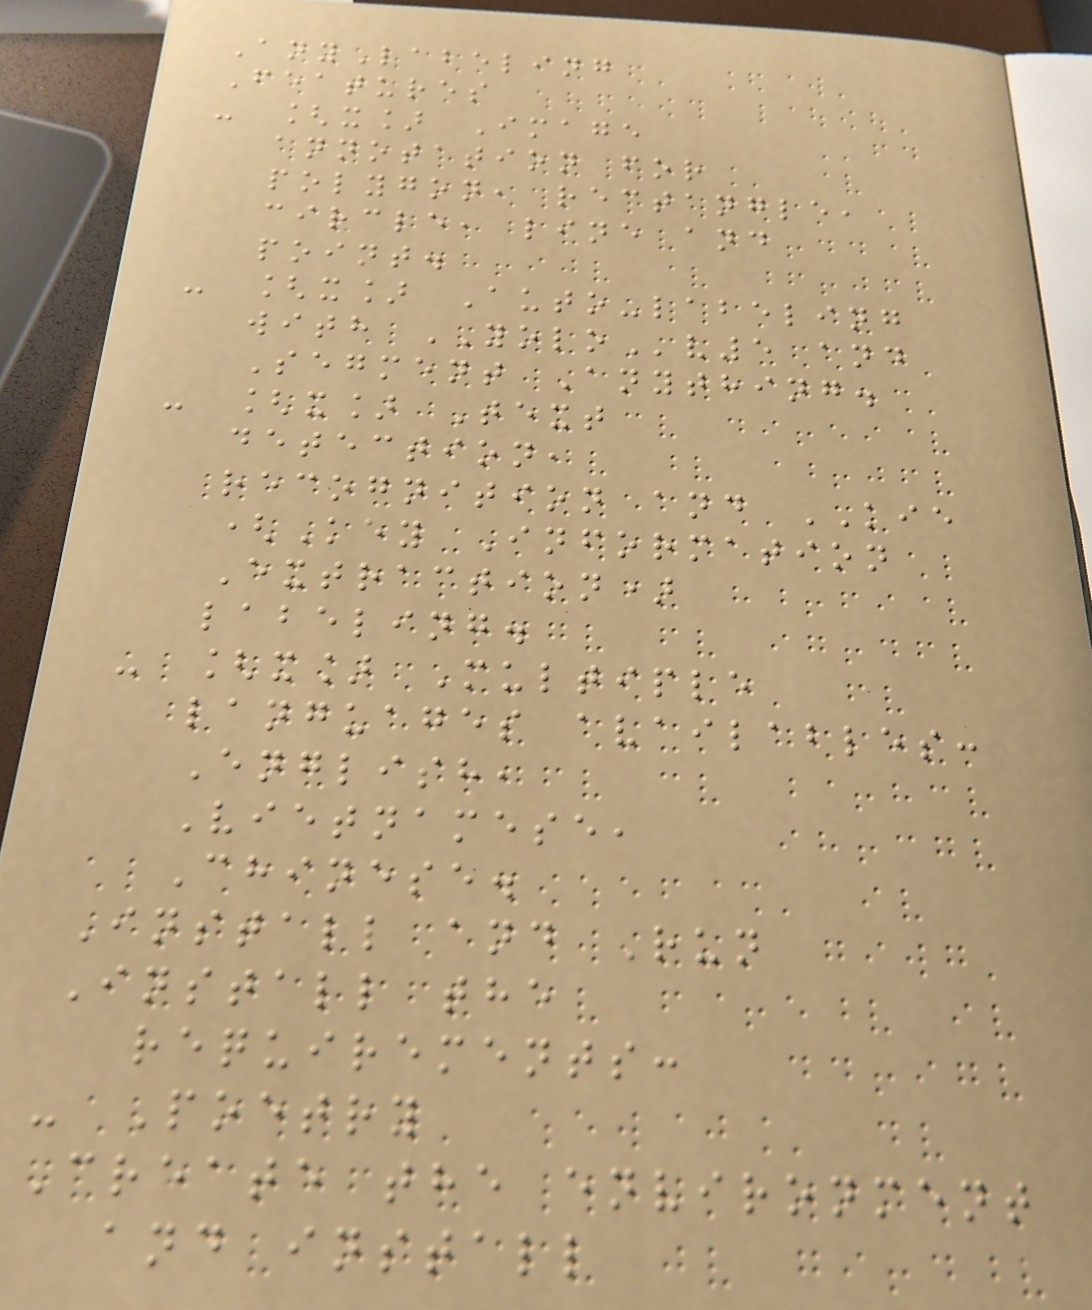AnyLabeling
Features
- [x] Image
annotation for
polygon, rectangle,
circle, line and
point.
- [x] Auto-labeling
with YOLOv5 and
Segment Anything.
- [x] Text
detection,
recognition and KIE
(Key Information
Extraction)
labeling.
- [x] Multiple
languages availables:
English,
Vietnamese,
Chinese.
Install and Run
Install the
requirements:
- Poetry
Create the environment
and install
